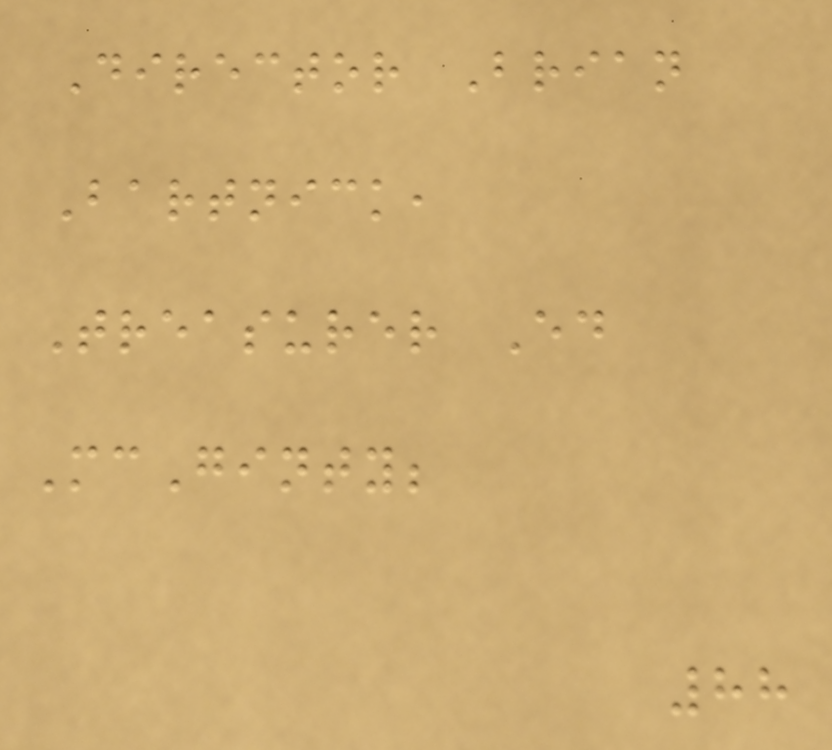Director Brian
Bartnick,
Treasurer Ed
McGinty;
88
